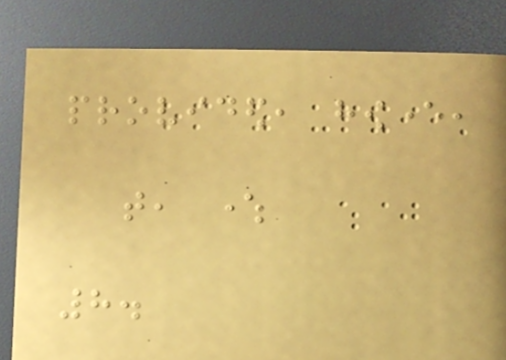provided, however,
that, where
8.
